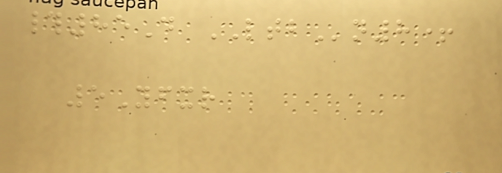#85D LTBn8+
5Yfxr
